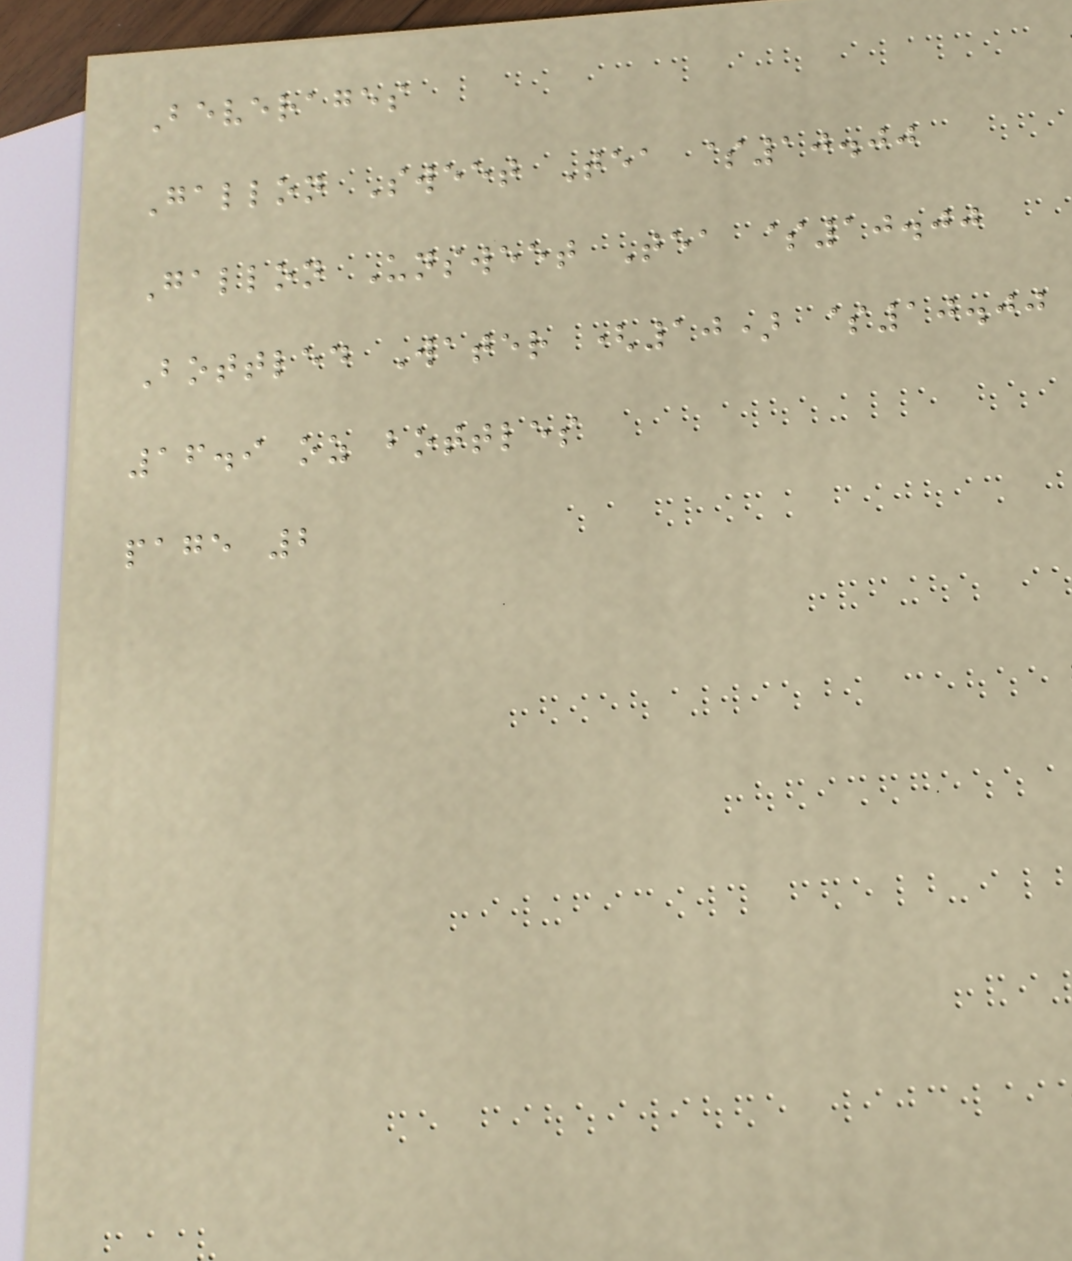Beverages
Gallon Sweet Tea $10.00
Gallon Unsweet Tea $10.00
Bottled Water (10) $10.00
16.9 oz bottles
page 2
